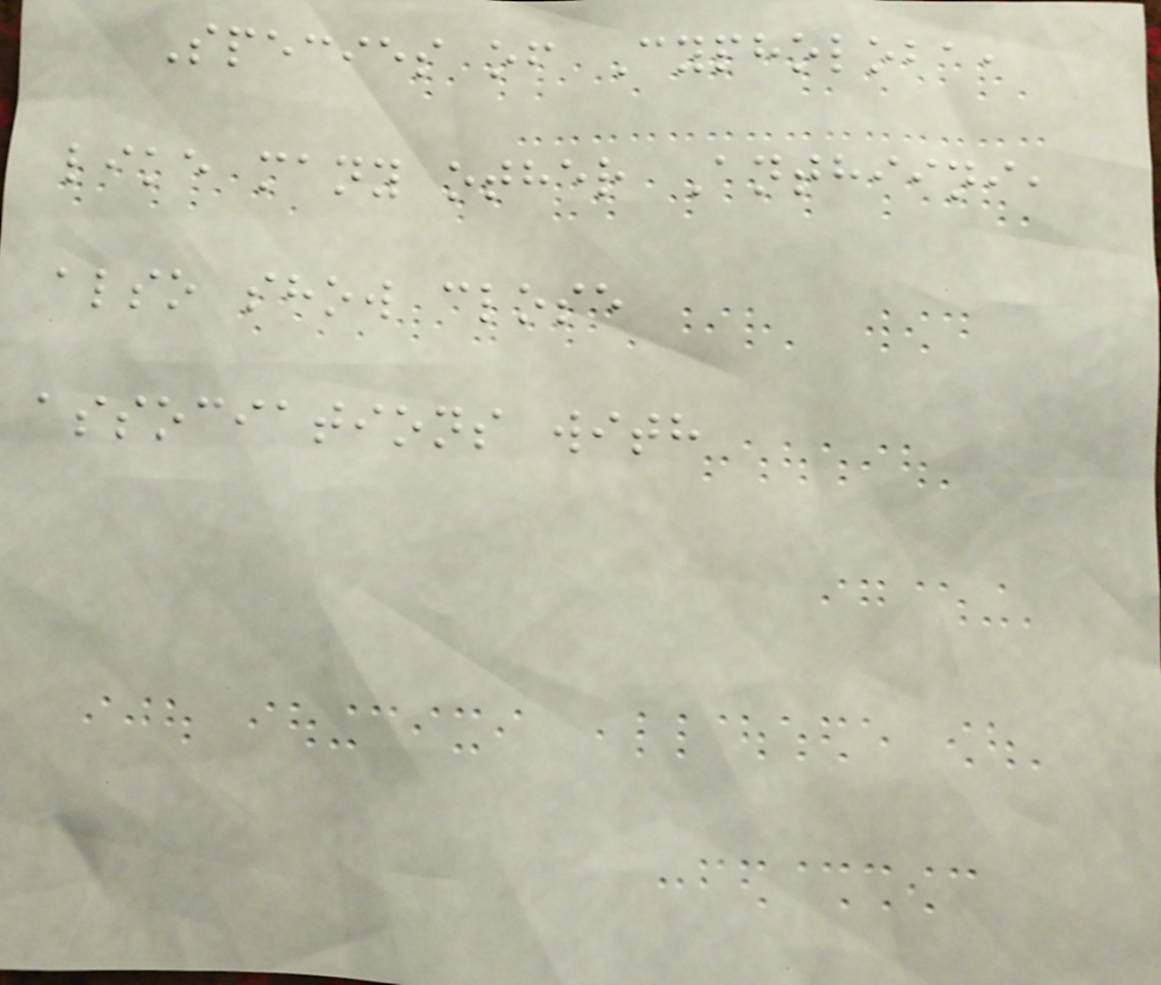Species of Cypholoba,
like many other Anthiini,
also show close
associations with
